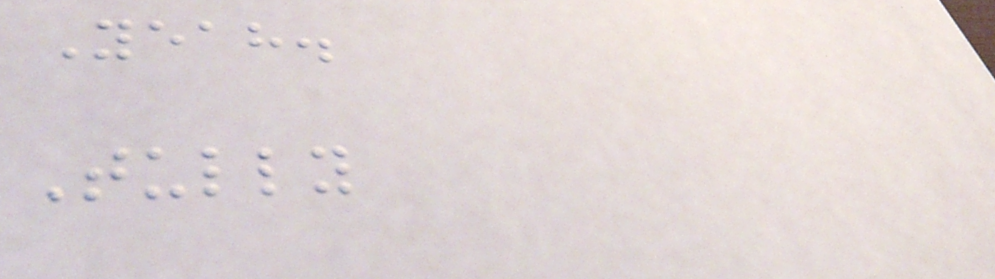Yeah.
Tully
